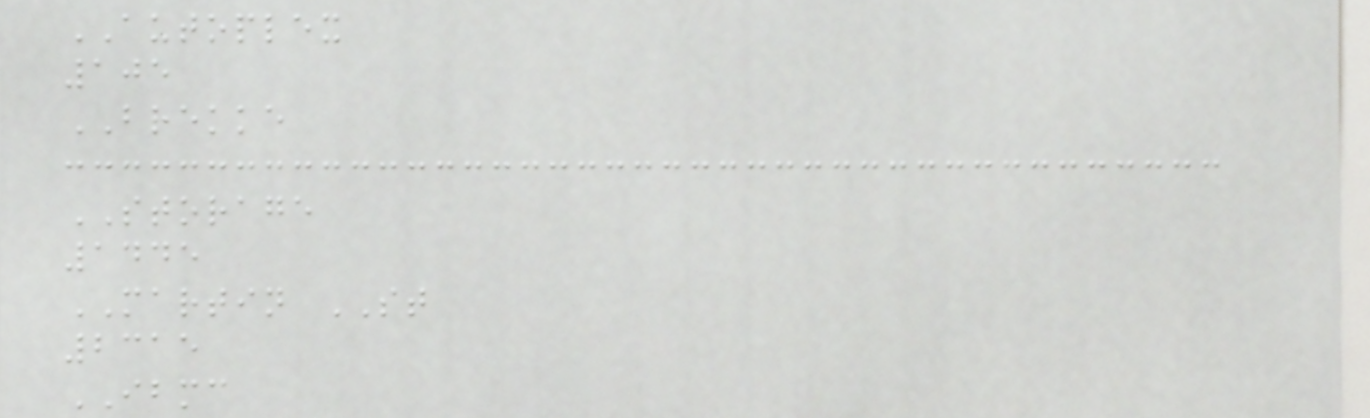AUTOPLEX
105
BREKKE
STORAGE
1445
MARTIN ST
2315
IBMC
